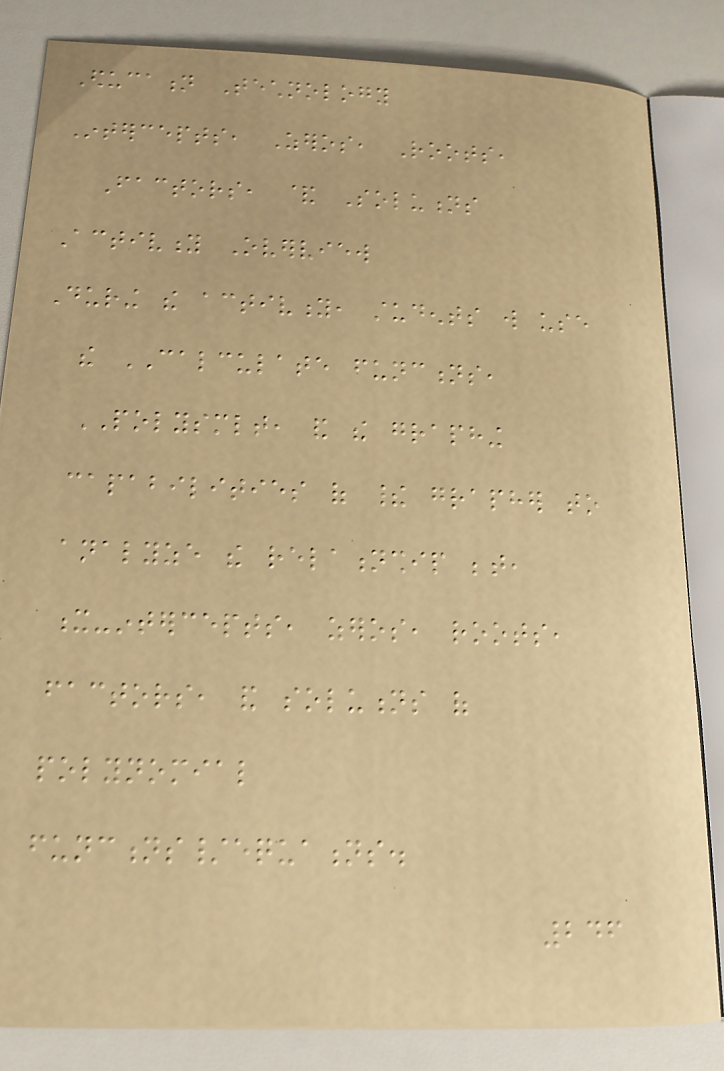Education Technology
Intercepts, Zeros, Roots,
Factors, & Solutions
Activity Overview
During the activity, students will use
the CALCULATE functions,
POLYSMLT, and the graphing
capabilities of their grapher to
analyze the relationship between,
x-intercepts, zeros, roots,
factors, and solutions of
polynomial
functions/equations.
246
